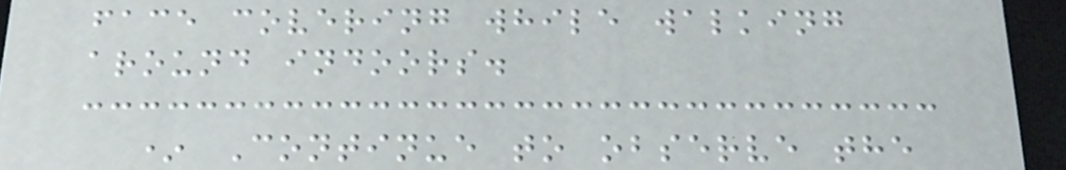face covering while walking
around indoors.
* Continue to observe the
